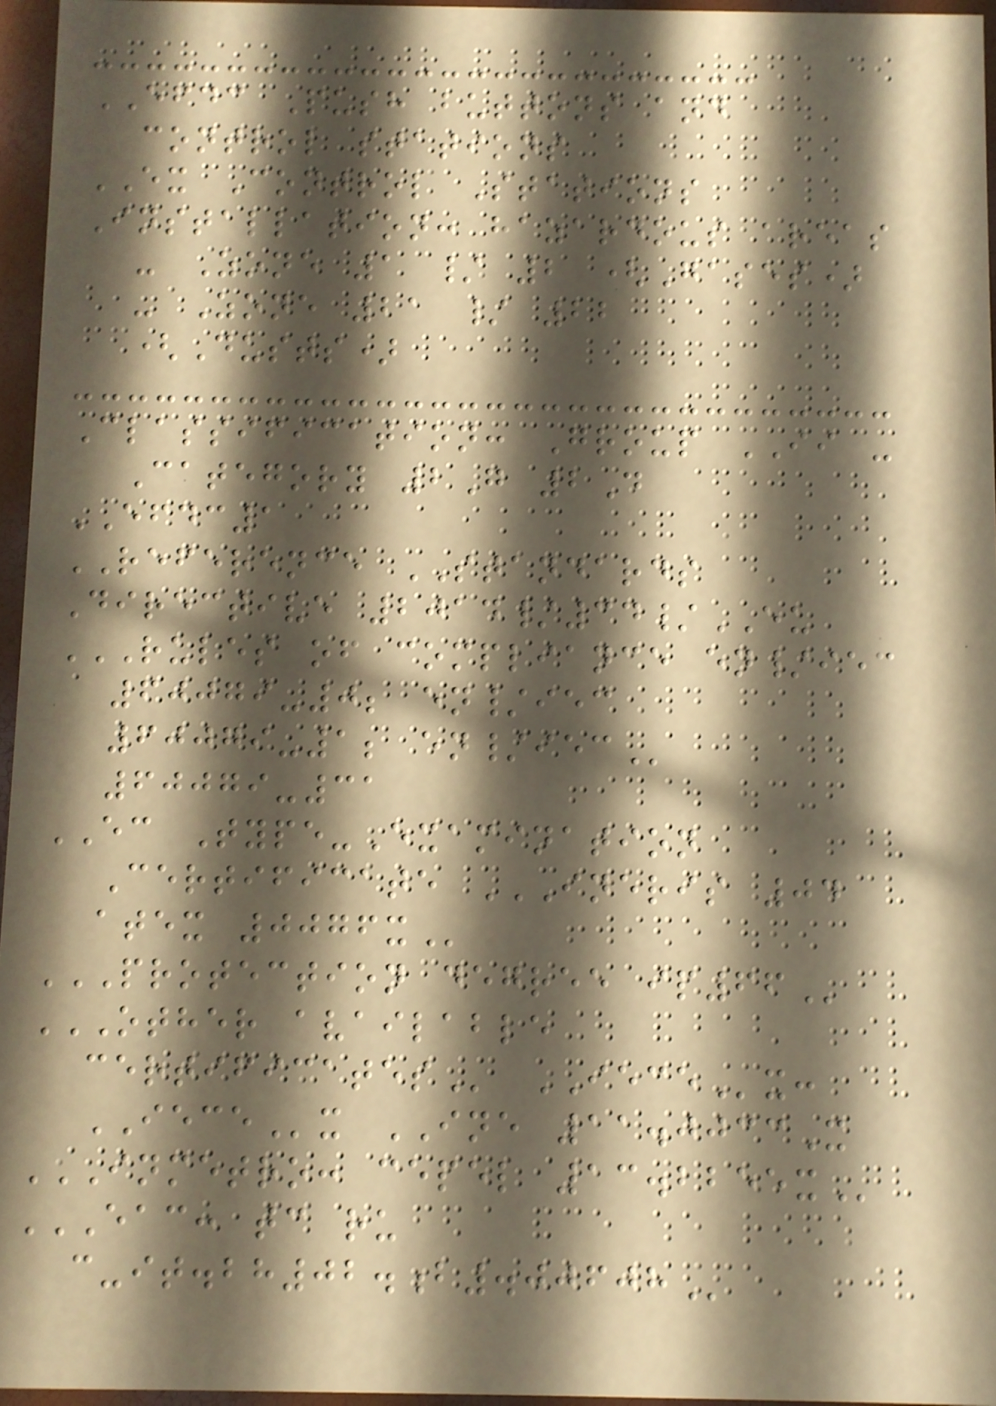EFDC Push buttons and
control stations
EX Control Stations
Installation: hazardous areas
- Zone 1 / 2 (Gases)
- Zone 21 / 22
(Dusts)
Classification: Group II -
Category 2G 2D
EFDC1
REFERENCE STANDARDS
Directive 2014/34/EU
RULES OF COMPLIANCE EN/IEC
60079-0; EN/IEC
60079-1; EN/IEC
60079-31
EC Type-Examination
Certificate INERIS 04
ATEX 0076X
PROTECTION DEGREE IP66
OTHER AVAILABLE
CERTIFICATES IECEx:
IECEx INE 11.0033X
INMETRO: CEPEL 13.2255X
EAC: TC RU
C-IT.BH02.B.00608
